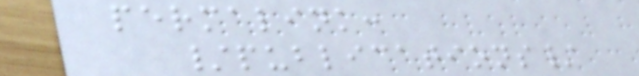permalink:
/publications/
